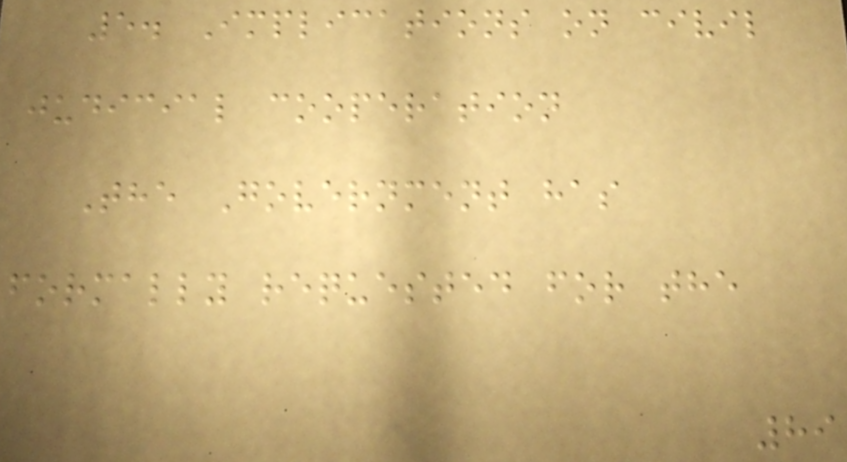5. Implications on civil
judicial cooperation
The Government has
formally requested for the
89
